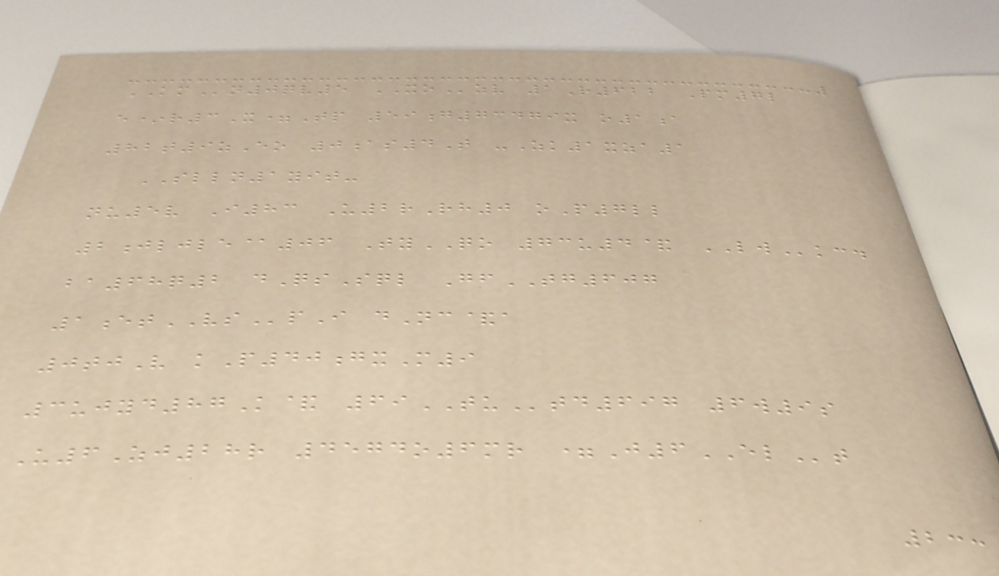KMn0qv5 XOzv 1R622 Pm7l
e*r3X=Tp 59g73479x o1a
82t9zEo 0as4T -Zk1xza1
SLLN1yit-
nu5v I83 U2rRh0 oP7ll
2jljle@06 TyQO 73u4& LWkcd
ba68q2 dQsSql GfTG607
1etVSpI dNc&a
0tjV kP40gxM9
3ujyd87K& 69TUtd697 6w9s
U6Zj28r 4574o6mr =J6ELt
233
